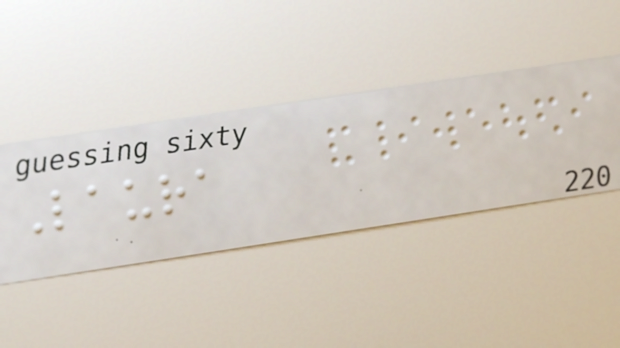Laura
